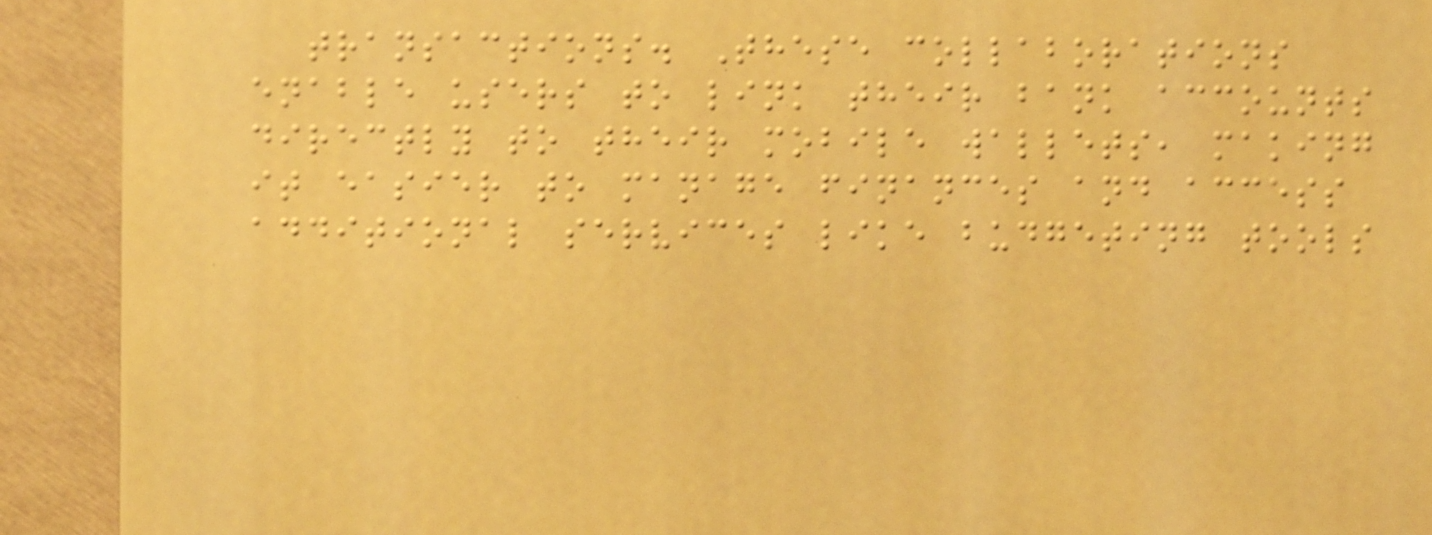transactions. These collaborations
enable users to link their bank accounts
directly to their mobile wallets, making
it easier to manage finances and access
additional services like budgeting tools
